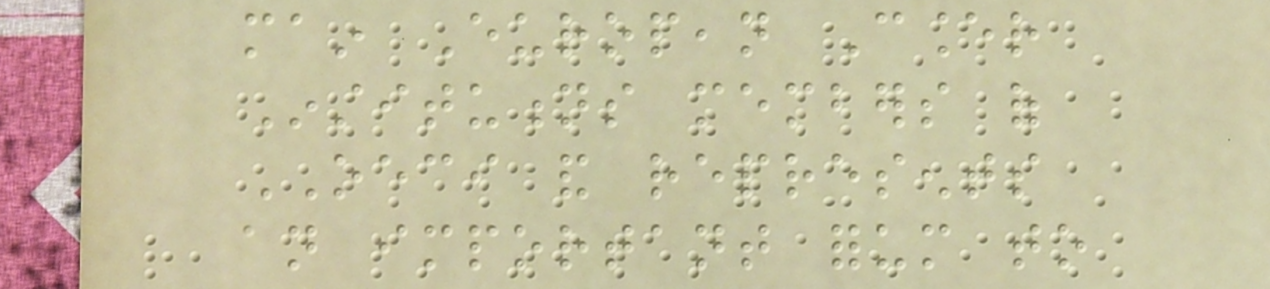main European Cancer
Institutions members of
OECI and represents
an important forum to
